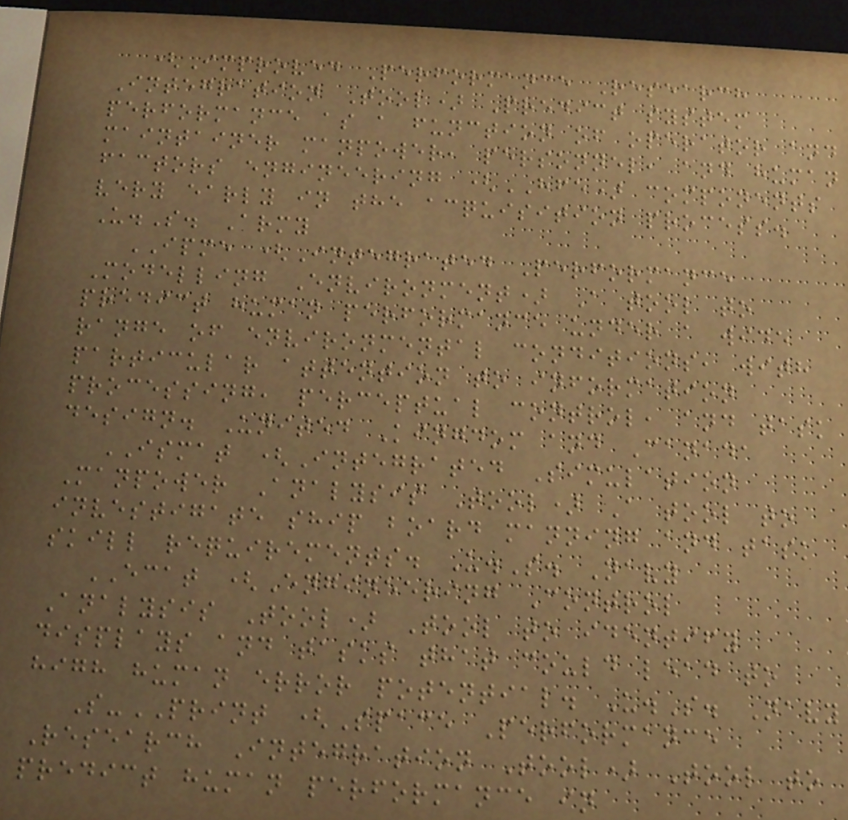(Improved Performance Research
Integration Tool) Predict system
performance as a function of operator and
maintainer manpower, personnel, and human
factors engineering (HFE) components
very early in the acquisition process.
U.S. Army
IPME (Integrated Performance
Modelling Environment) A tool to
predict human performance under a wide
range of environmental conditions, with
particular attention to information
processing, perceptual control, and task
design. United Kingdom and Canada
ISMAT (Integrated Simulation
Manpower Analysis Tool) A tool to
investigate ship board manning and task
skill requirements. U.S. Navy
ECAT (Engineering Control
Analysis Tool) Tool to identify
displays and tasks that could lead to
high human error potential. U.S. Navy
S-PRINT (Space Performance
Research Integration Tool) Tool to
predict human performance in
